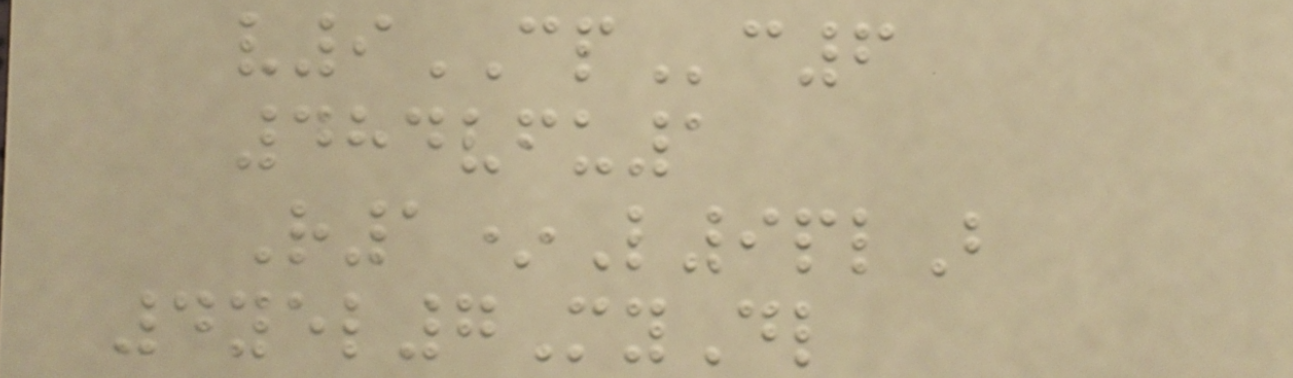v9CPc6
484vfu1
R1*L9plB
4yel7MyDl
